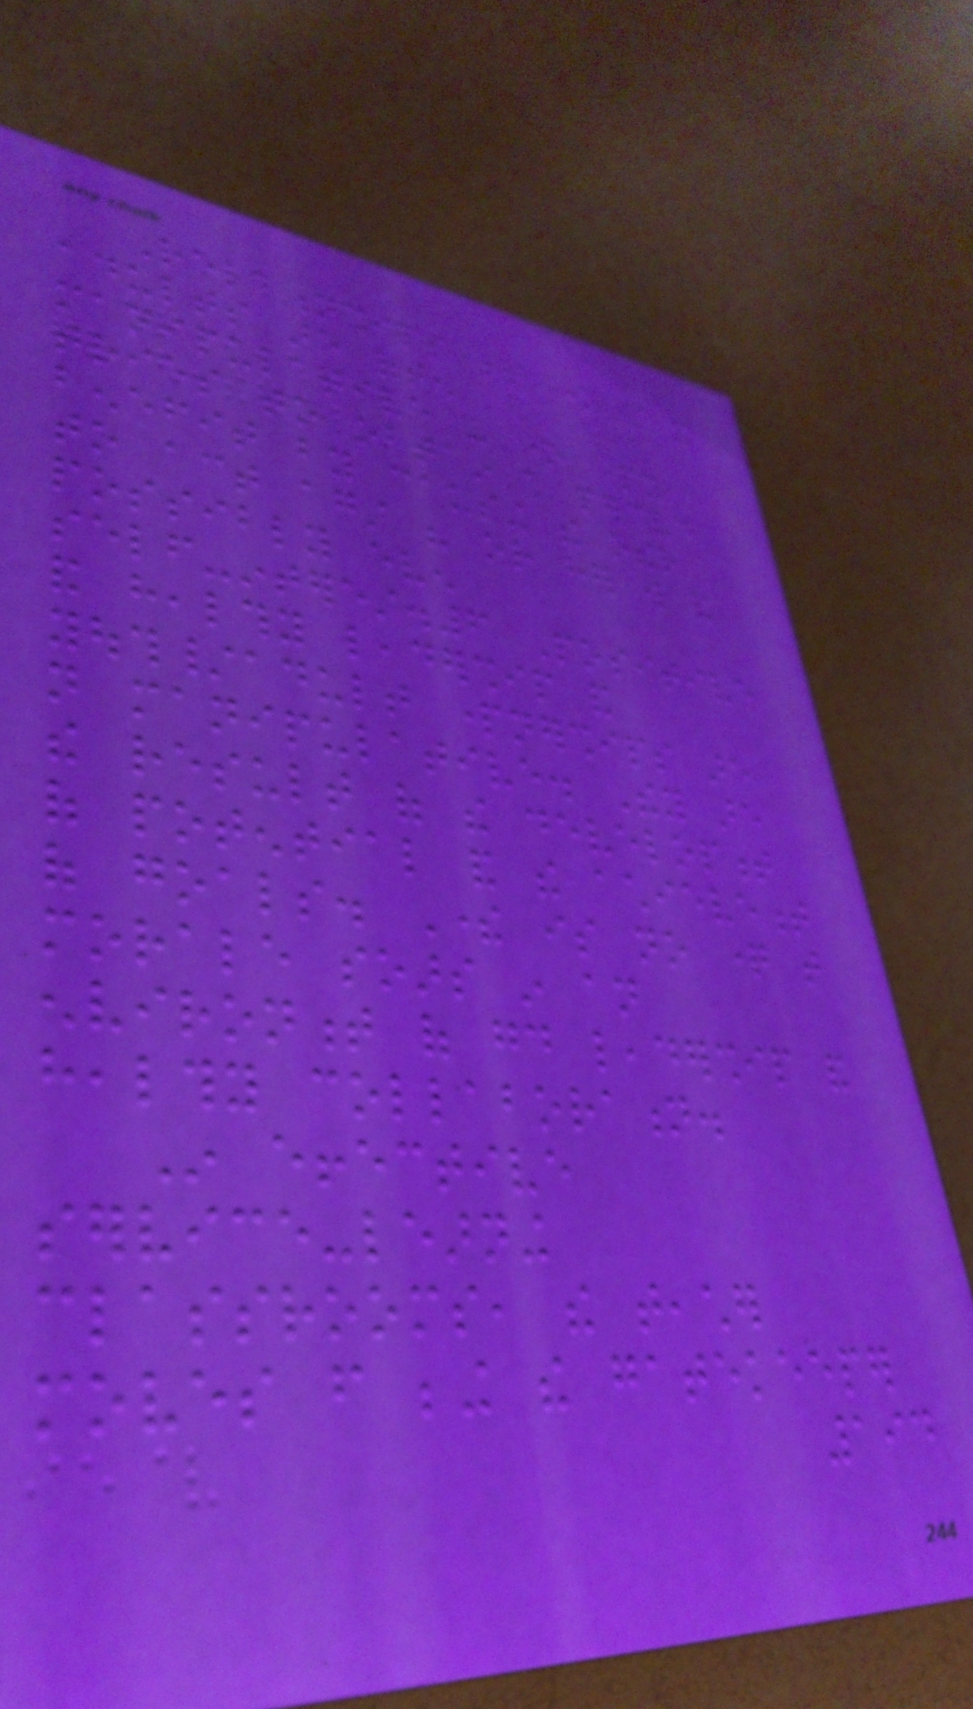Relationships between young people and
adults are often
manipulative - one party
tries to obtain a perceived
benefit by causing the other
to act against his or her will and
possibly even
self-interest.6 Positive
and healthy leadership and
youth/adult partnerships are
not manipulative. They are
the result of the development
of potential and the achievement
of goals. There is no question that
morale soars in an
environment of good leadership and
healthy collaboration.
In effective
service-learning
classrooms, the teacher
moves from being the gatekeeper
194
